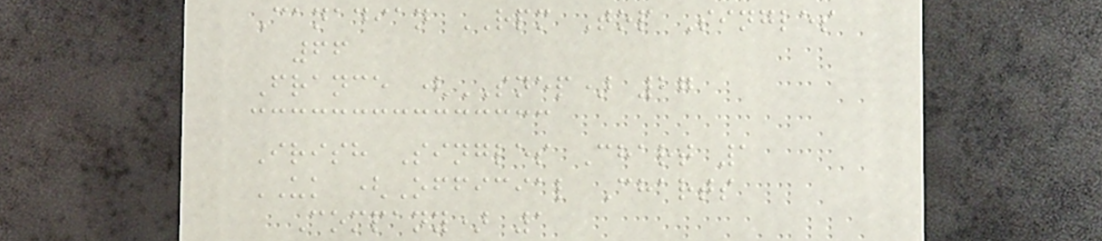Canadian RPM Top Singles
66
France (SNEP) 27
Irish Singles Chart 1
UK (Official Charts
Company) 1
